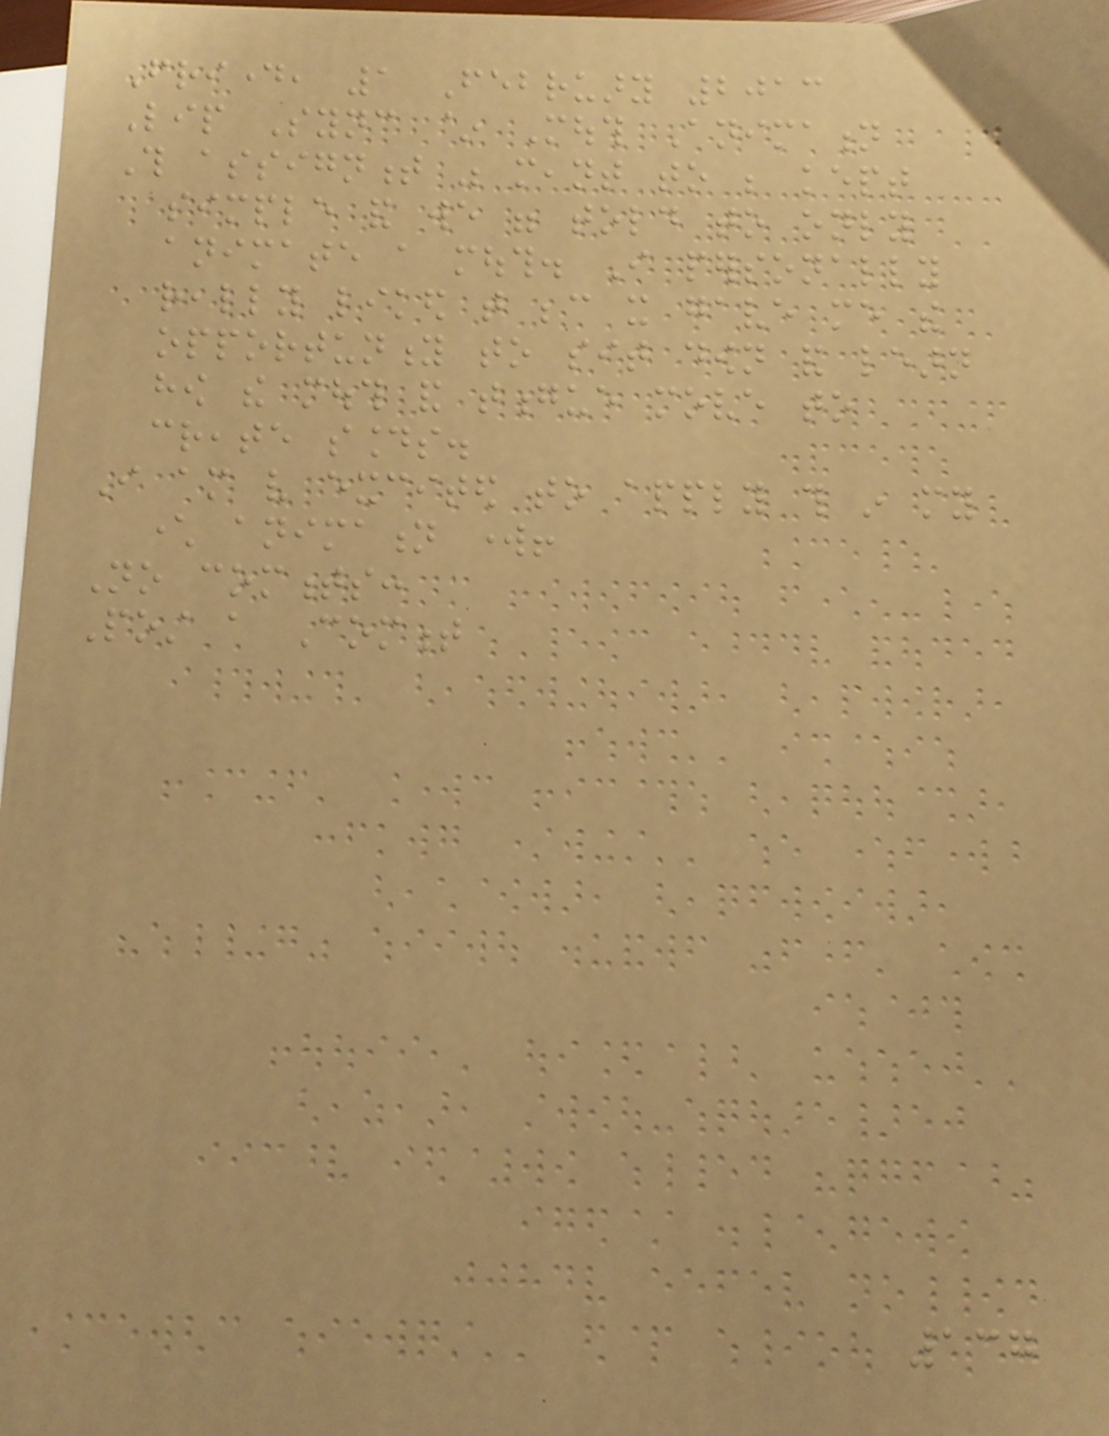Friday, 1 February 2013
Lip Sync ~ Mouth Animation
This assignment was meant to be kept
simple and we were told to only
animate a mouth. I personally
really liked that because it gave me the
opportunity to sit down and learn
how the mouth and tongue move to
create sounds.
I am very excited to apply this in my
character animation work!
No comments:
Post a Comment
137
